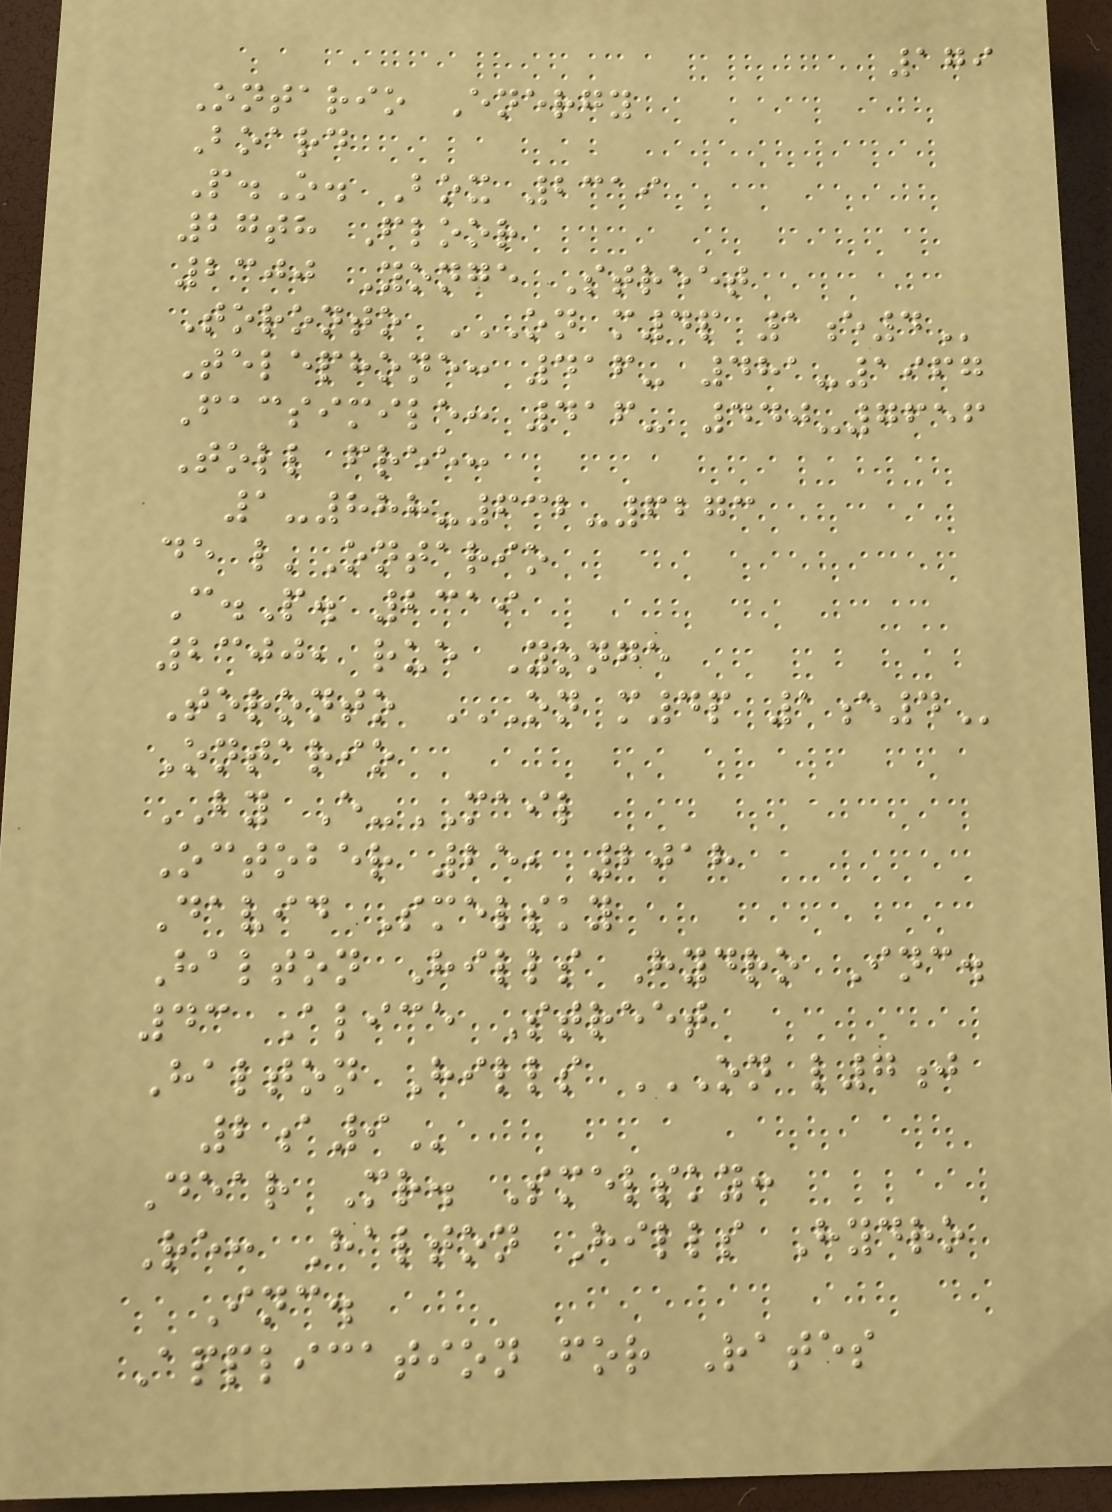179
Ontario Energy
Board
P.O. Box 2319
27th Floor
2300 Yonge Street
Toronto ON M4P 1E4
Telephone: 416- 481-1967
Facsimile: 416- 440-7656
Toll free:
1-888-632-6273
de l'Ontario
C.P. 2319
2300, rue Yonge
Toronto ON M4P 1E4
Ontario
BY E-MAIL
October 25, 2018
David Smelsky
Halton Hills Hydro Inc.
43 Alice Street
Halton Hills ON L7J
2A9
Dear Mr. Smelsky:
Re: Halton Hills Hydro
Inc.
Application for Rates
